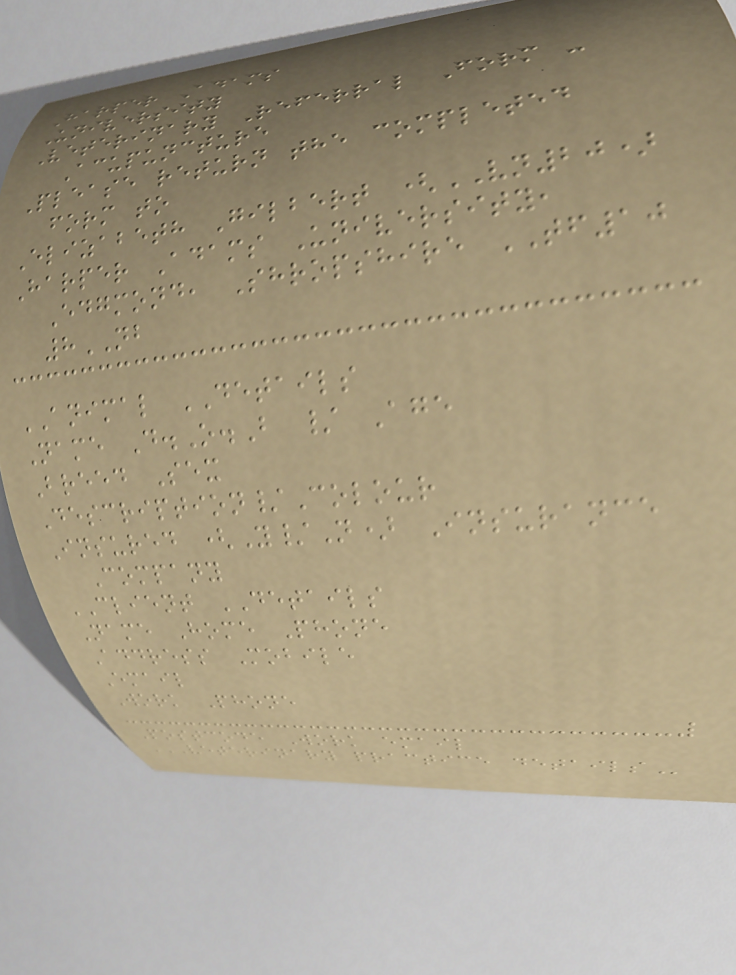Harper Adams
University
Veterinary Referral Form -
Acupuncture
Please return the completed
form to
Elizabeth Gilbert (VN20)
Harper Adams University,
Edgmond, Shropshire TF10
8NB
ANIMAL DETAILS
Name D.O.B / Age
Breed Sex
Description/Colour
Insured (Y/N) Insurance
Company
CLIENT DETAILS
Name Home Phone
Address Mobile
Email
Work Phone
Postcode Work email
VETERINARY PRACTICE DETAILS
